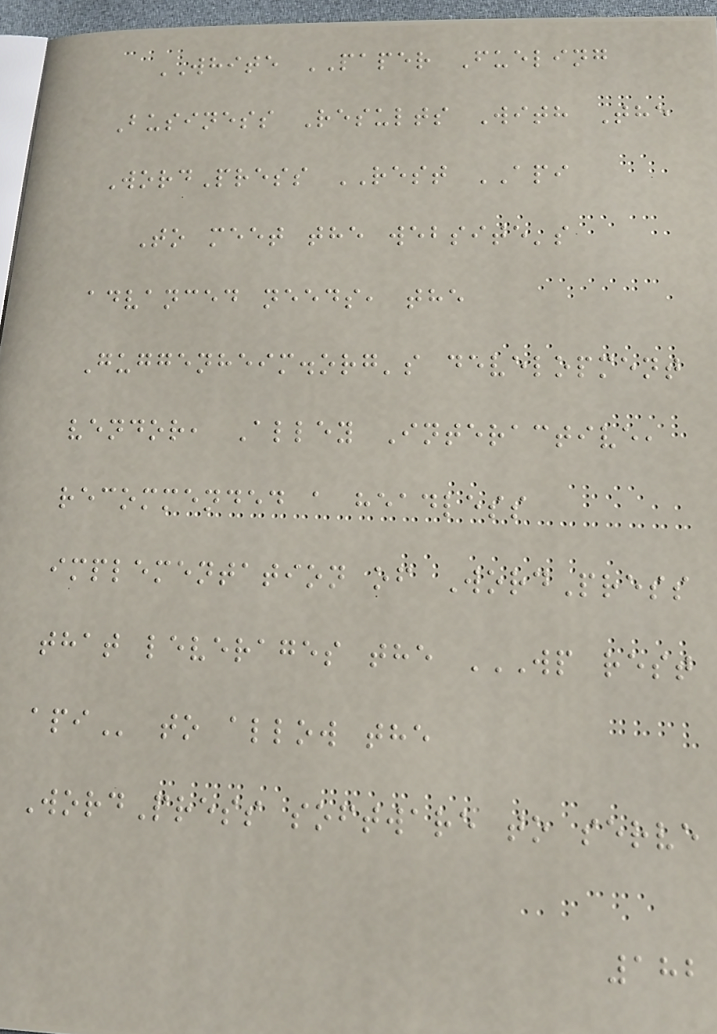WHITE PAPER Fueling
Business Results With The
WordPress REST API
To meet the website's
advanced needs, the
Guggenheim.org's development
vendor, Alley Interactive,
recommended a headless
implementation of WordPress
that leverages the WP REST
API to allow the
WordPress software to serve
182
